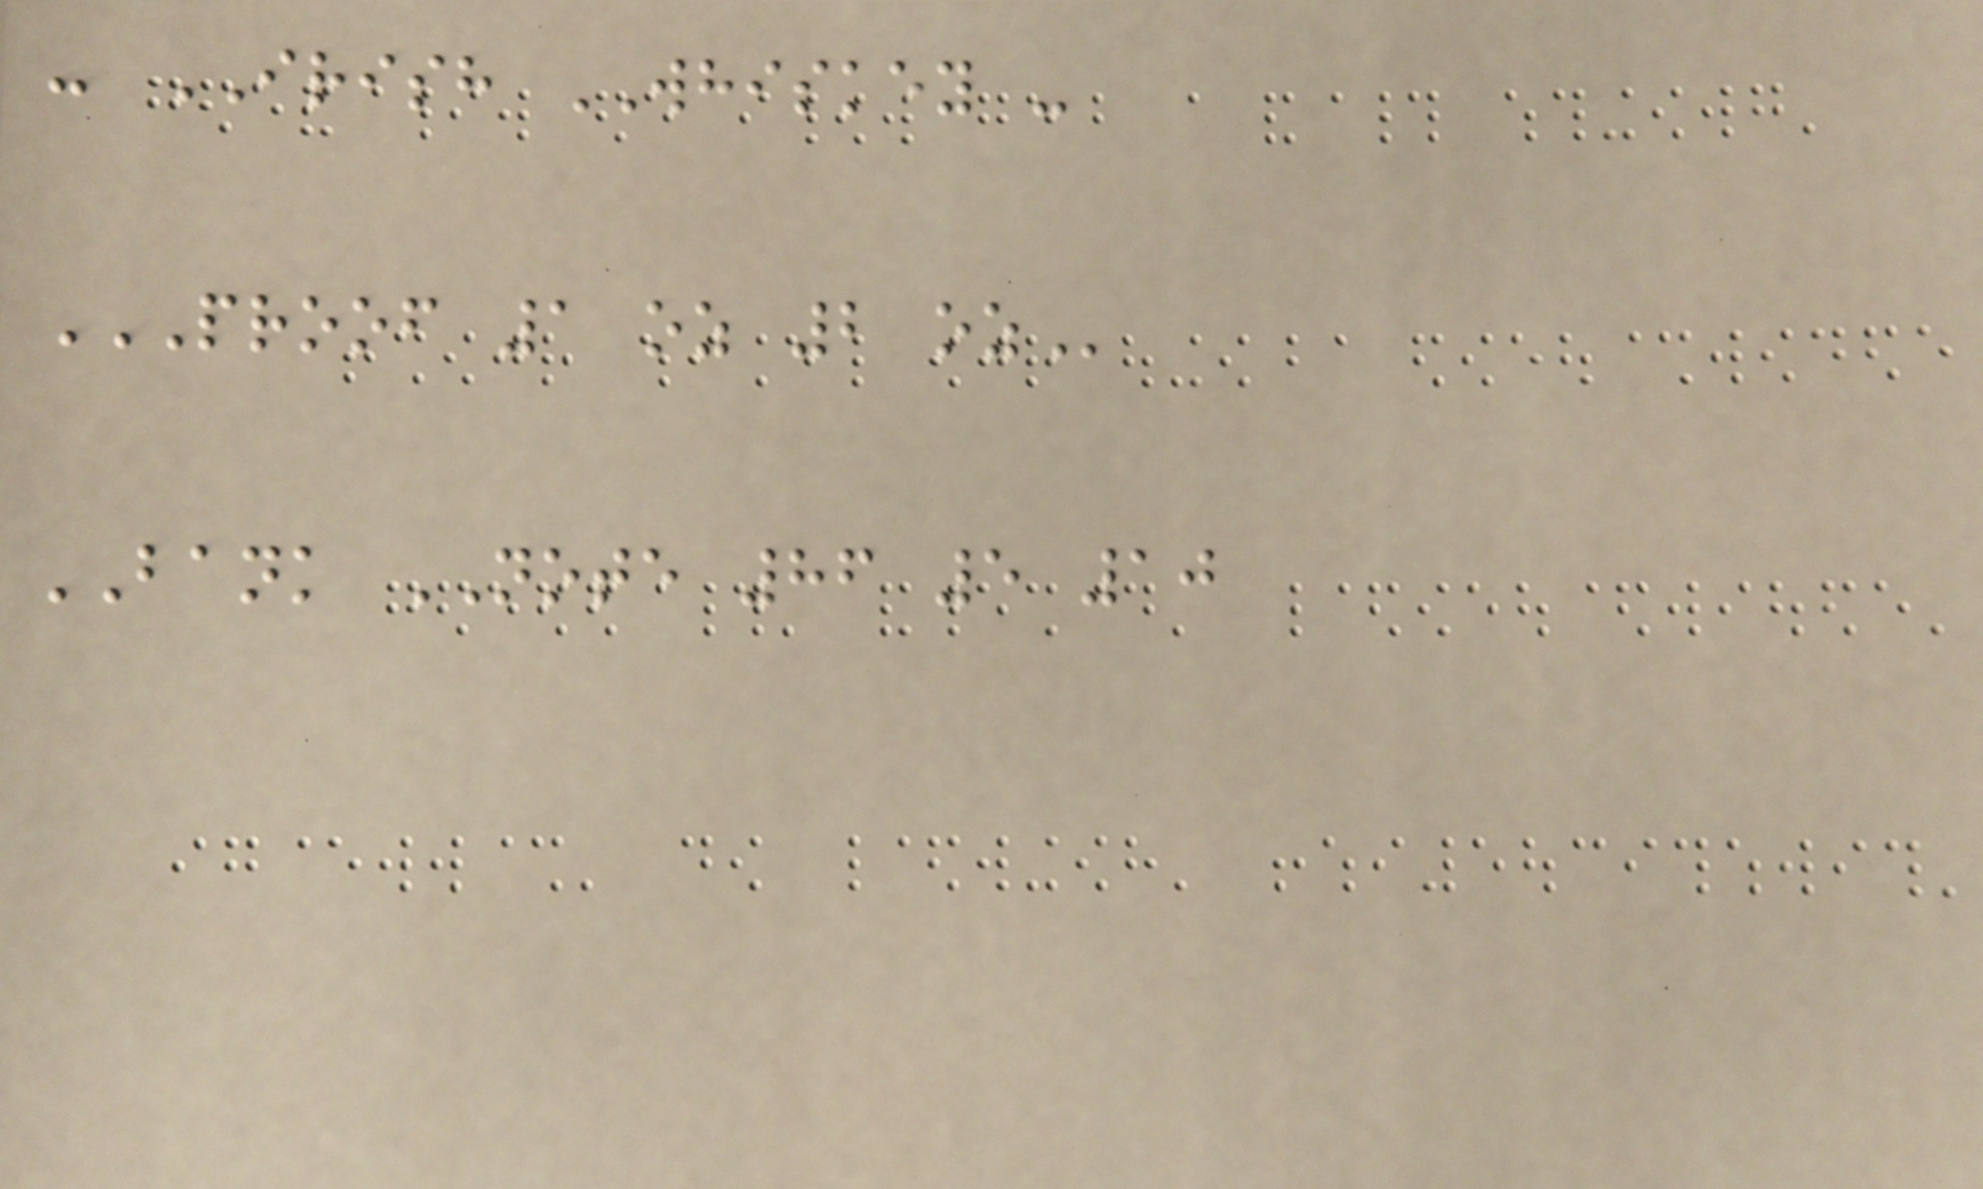- IRISH WHISKEY -
PROOF 1 OZ 2 OZ
BANK NOTE 86 5 10
